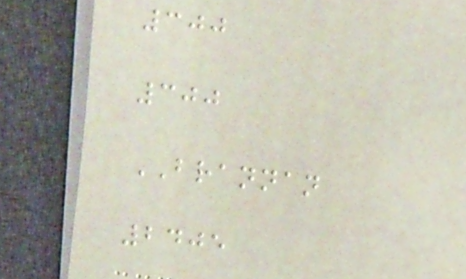300
300
BRANNAN
2405
